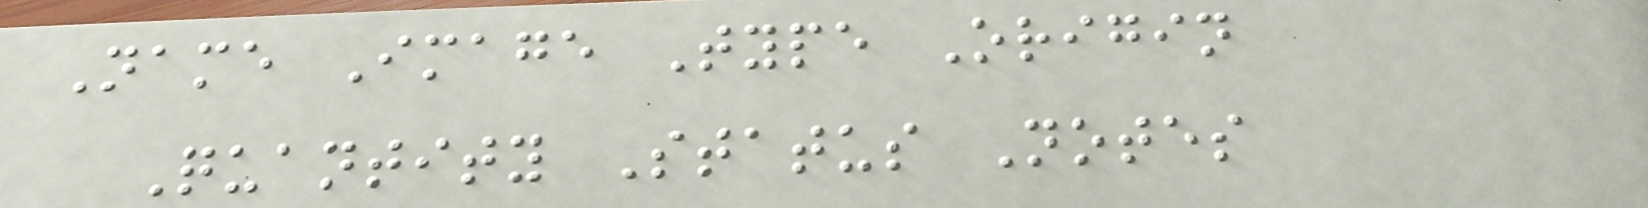Name Image Type Origin
Quantity Status Notes
